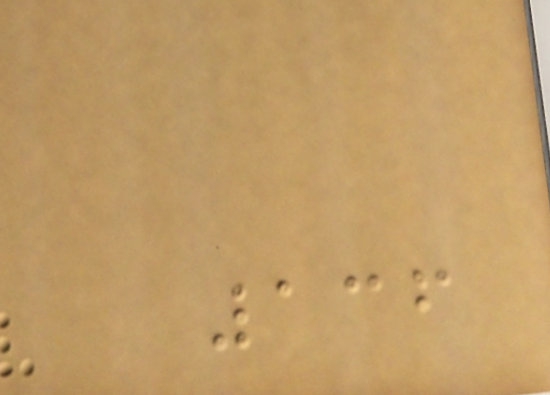136
